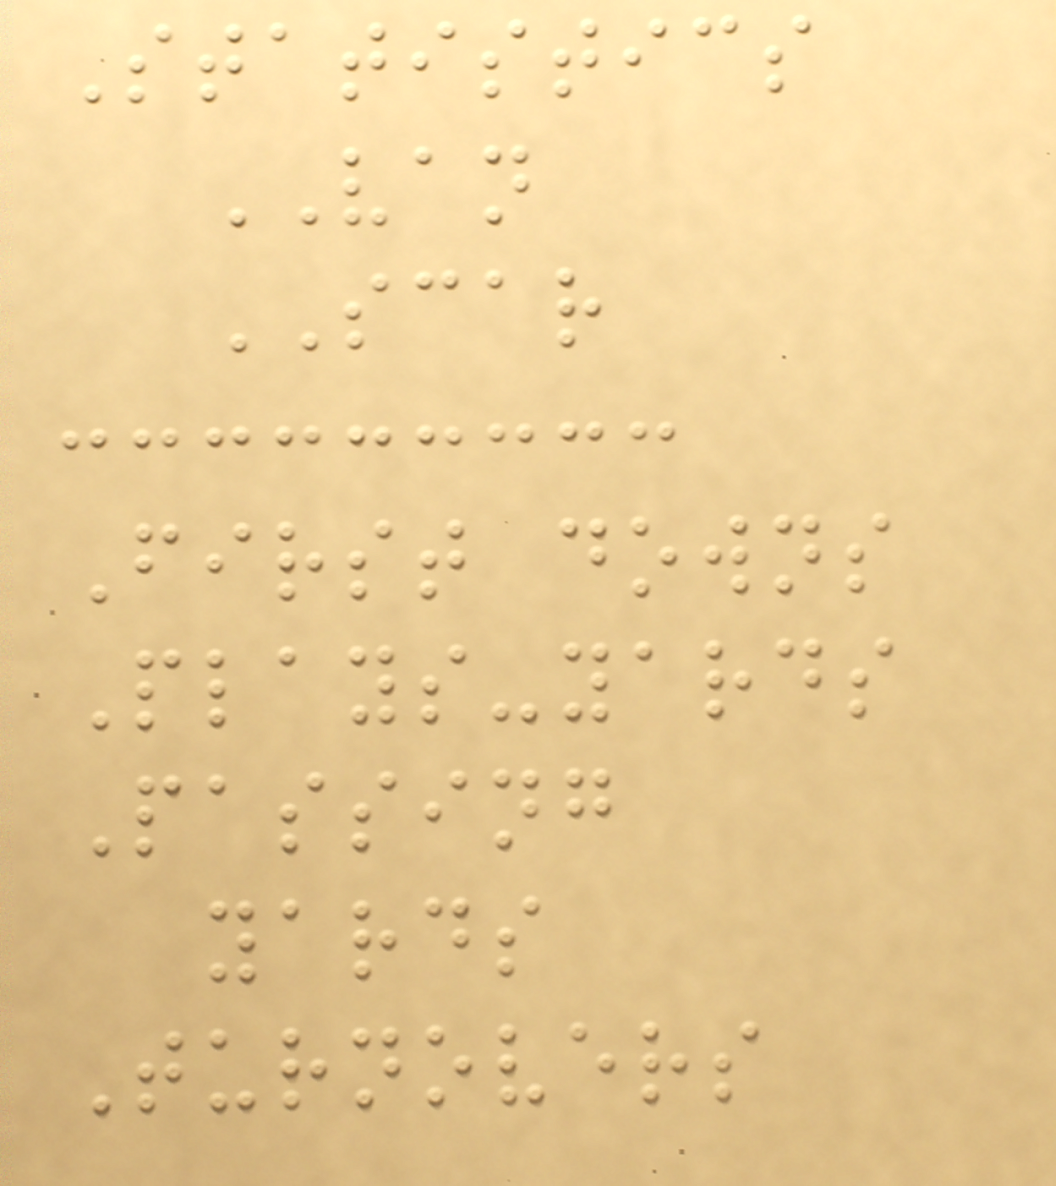Statistics
VAN
SCAR
First downs
Plays-yards
Passing
yards
Turnovers
